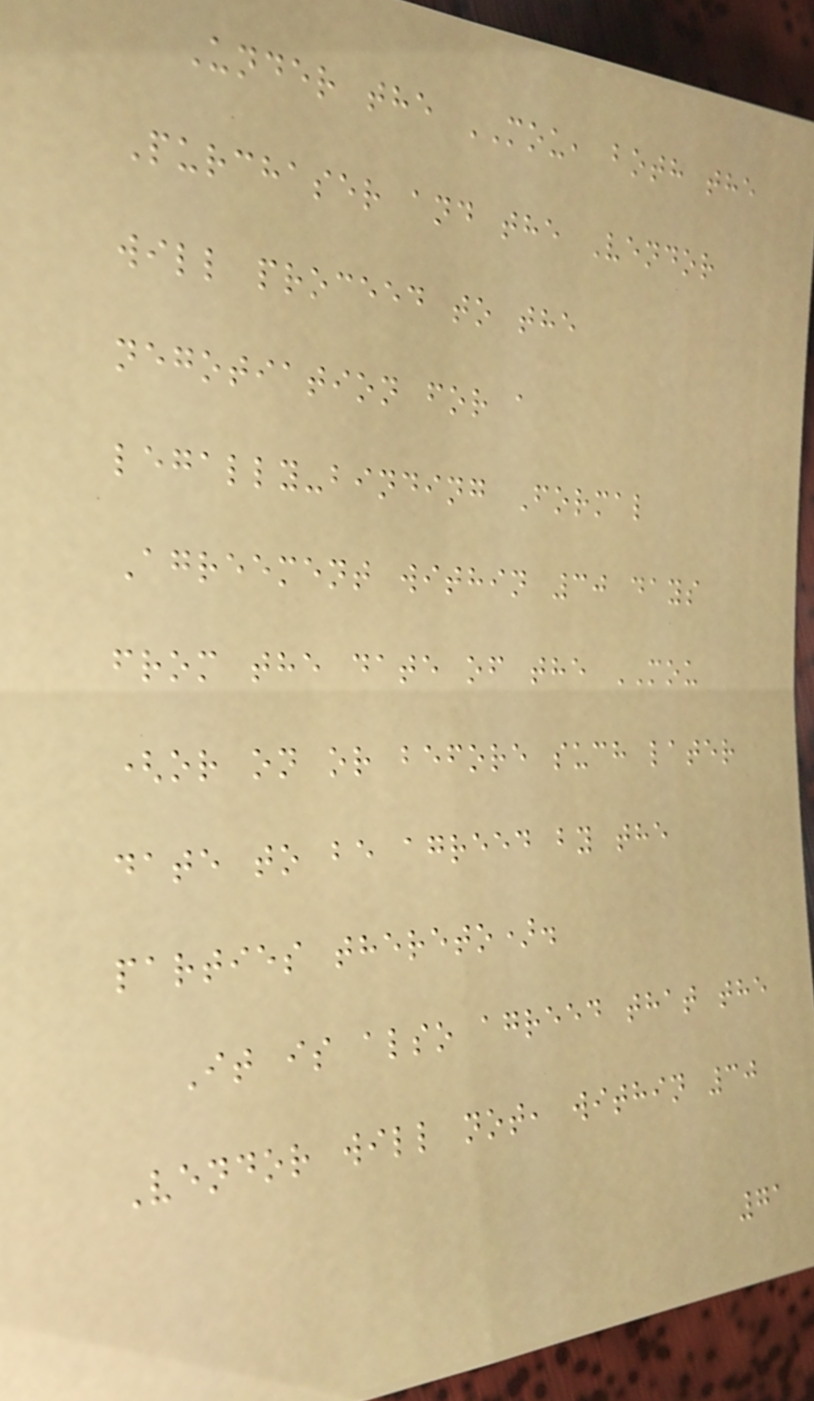Under the MOU, both the
Purchaser and the Vendor
will proceed to the
negotiation for a
legally-binding Formal
Agreement within 30 days
from the date of the MOU
(or on or before such later
date to be agreed by the
parties thereto).
It is also agreed that the
Vendor will not, within 30
71
